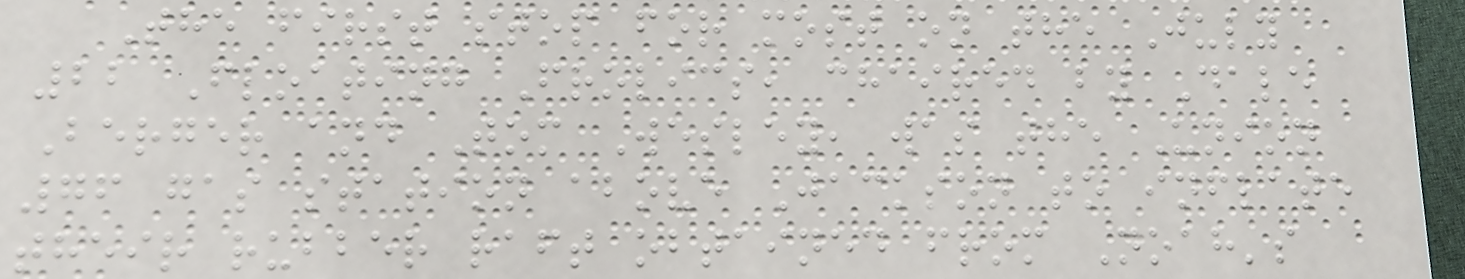The first stop for most on the July
22 Floating Frolics, chaired by Dale
Berger and Tom Wesley, was the Union
76 gas station above Jackson to inflate
their rubber raft obtained from Noah's
